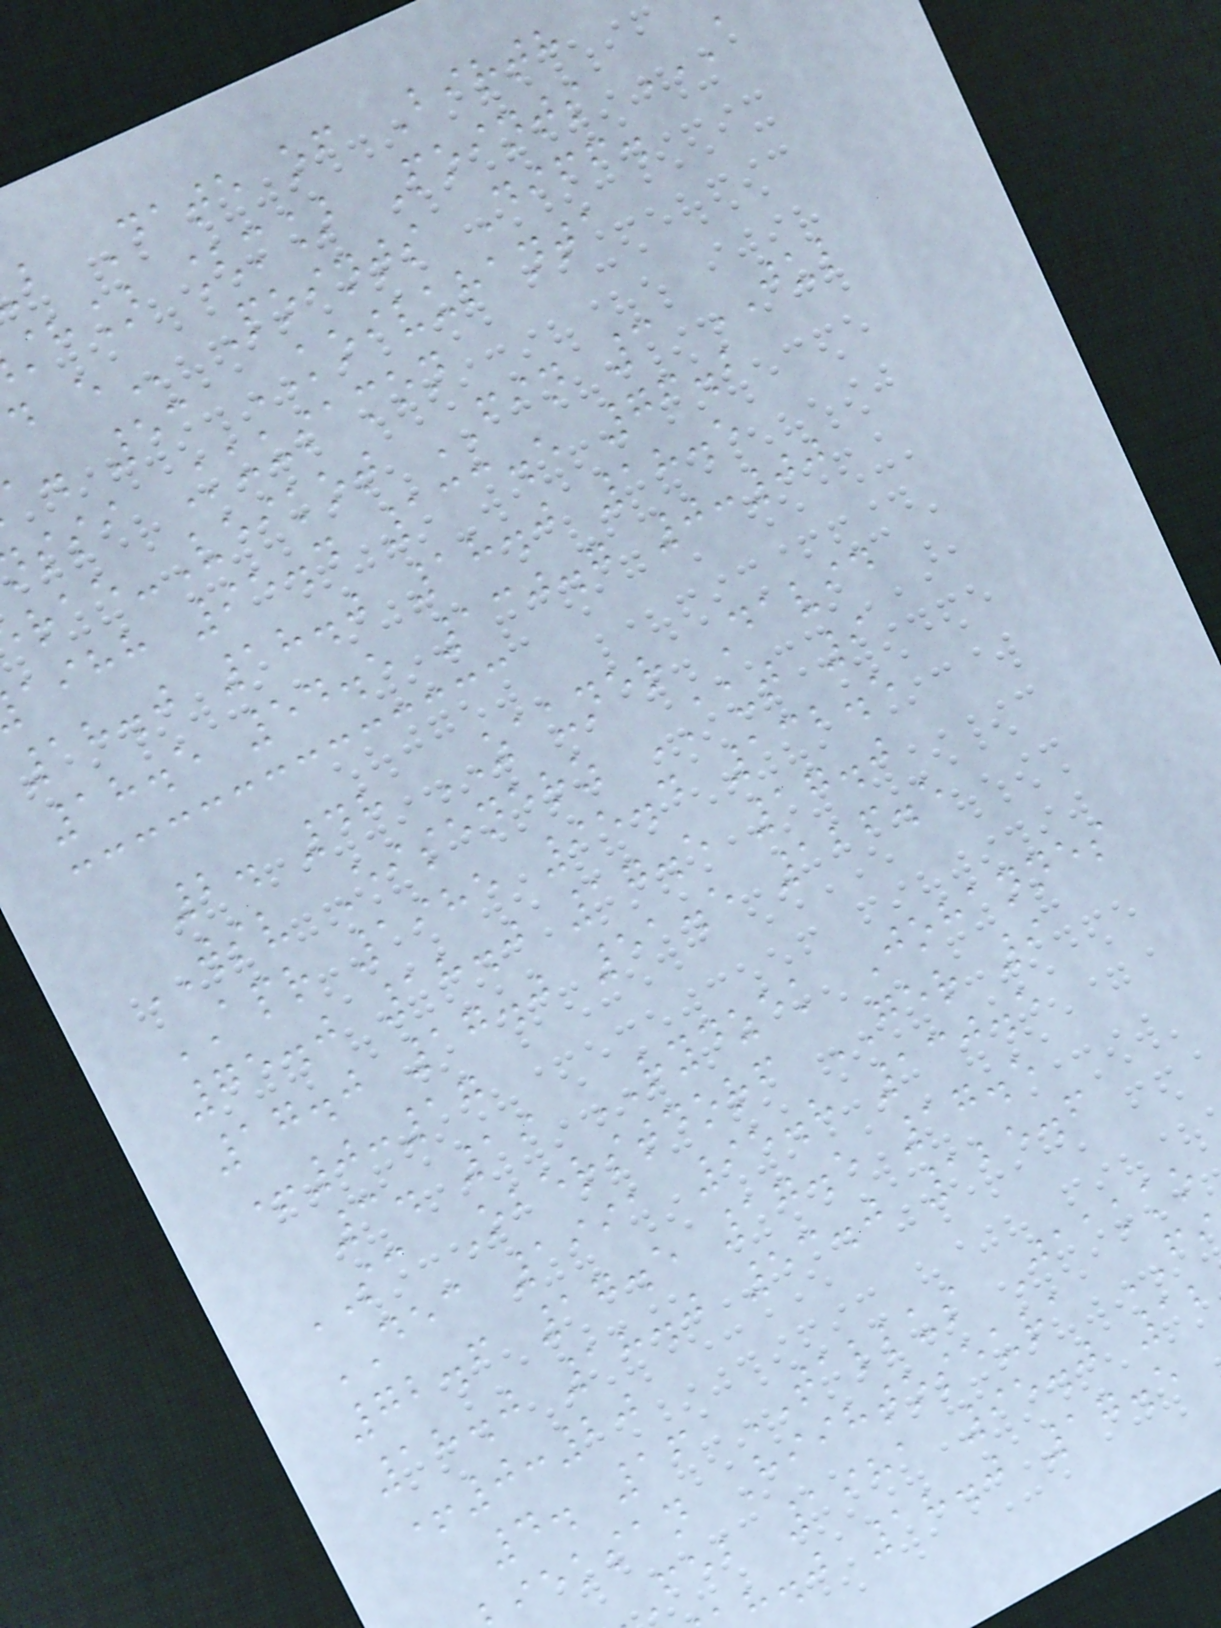b Date of Birth
a. 53 KOIVURANTA
ssi Kuusamon
rae-Veikot FIN 3 JUL
aihh 95.4 133.5 76.2
18.0 18.0 18.0 18.5
18.5 54.5 130.7 0:00
2. 48 ZAUNER David
WSV Eisenerz AUT 9
APR 1985 95.4 132.5
75.0 18.0 17.5 17.0
17.0 17.0 51.5 126.5
+0:17
3. 19 RYDZEK Johannes
SC Oberstdorf GER 9
DEC 1991 95.8 130.5
72.6 17.5 17.5 17.5
18.0 18.0 53.0 125.6
+0:20
4. 16 TALLUS Jaakko
ieksan Hiihtoseura
feb 1981 95.0 12
h.j 18.0 17.5
